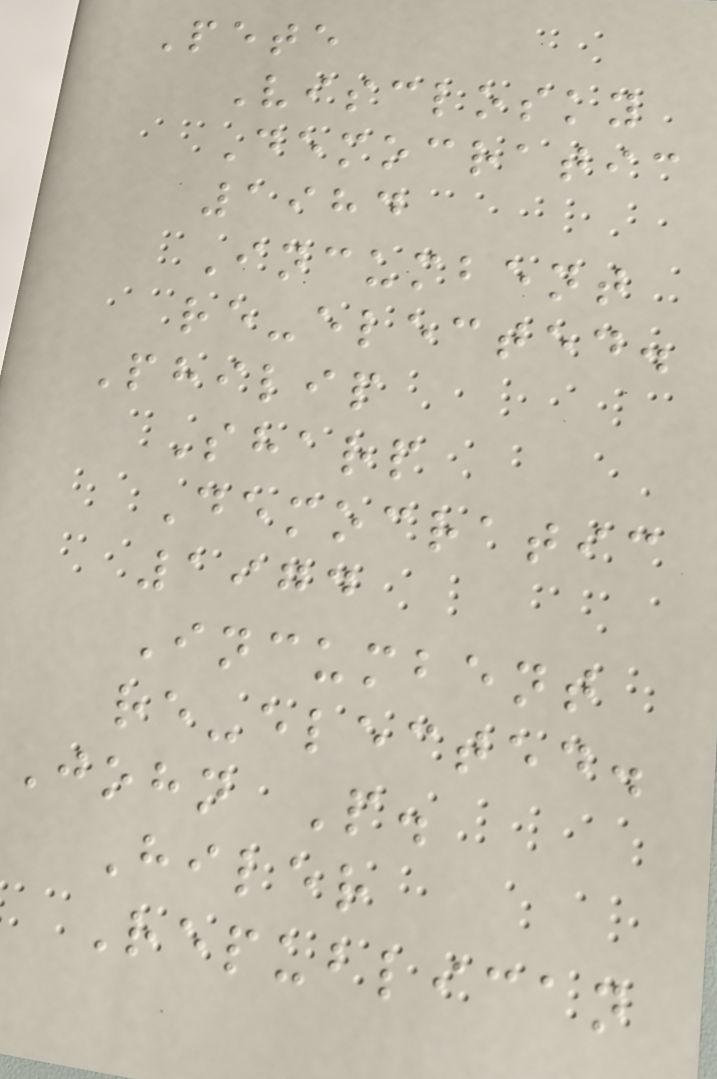Pete
Visclosky
Democratic
1984
Incumbent
re-elected.
Philip
Sharp
Democratic
1974
Incumbent
re-elected.
John P.
Hiler
Republican
